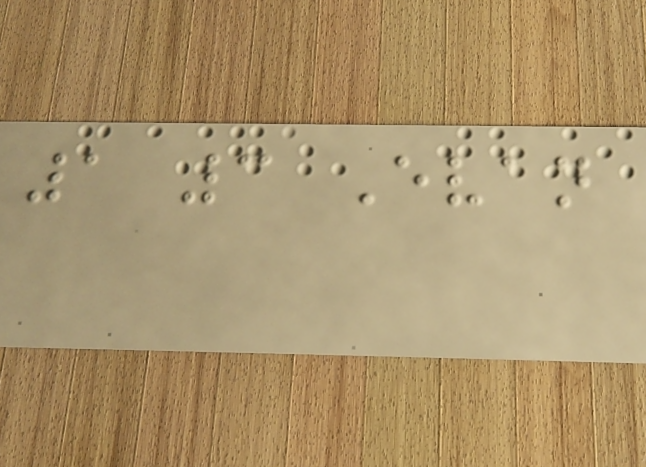1 3 Evan
